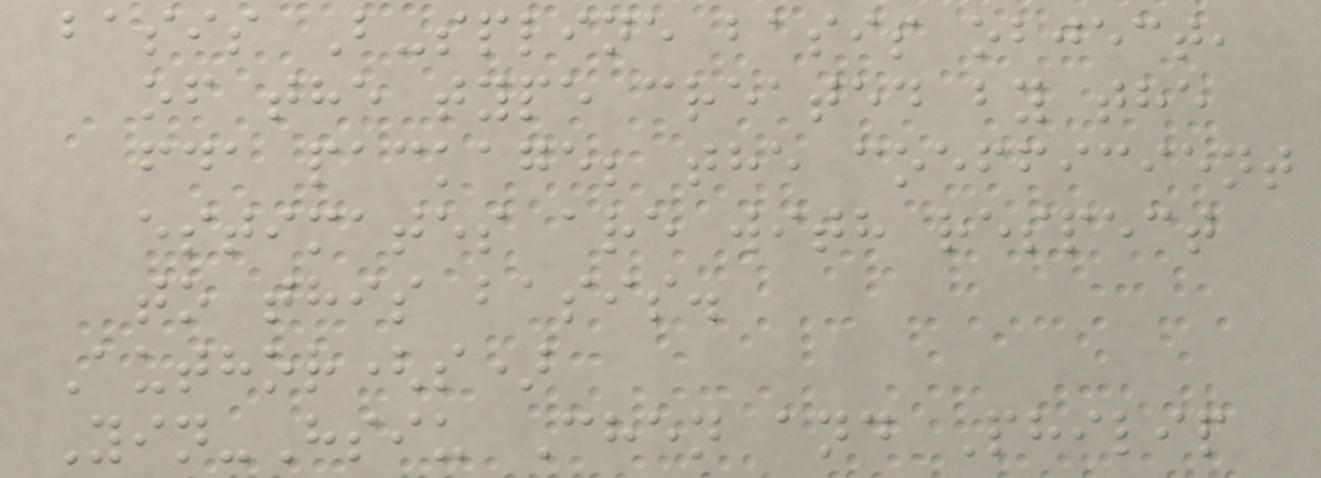basis B-spline basis object,
of the type created by the
fda package; the coefficient
estimates are with respect
to this basis.
Author(s)
Yin-Hsiu Chen and Philip
